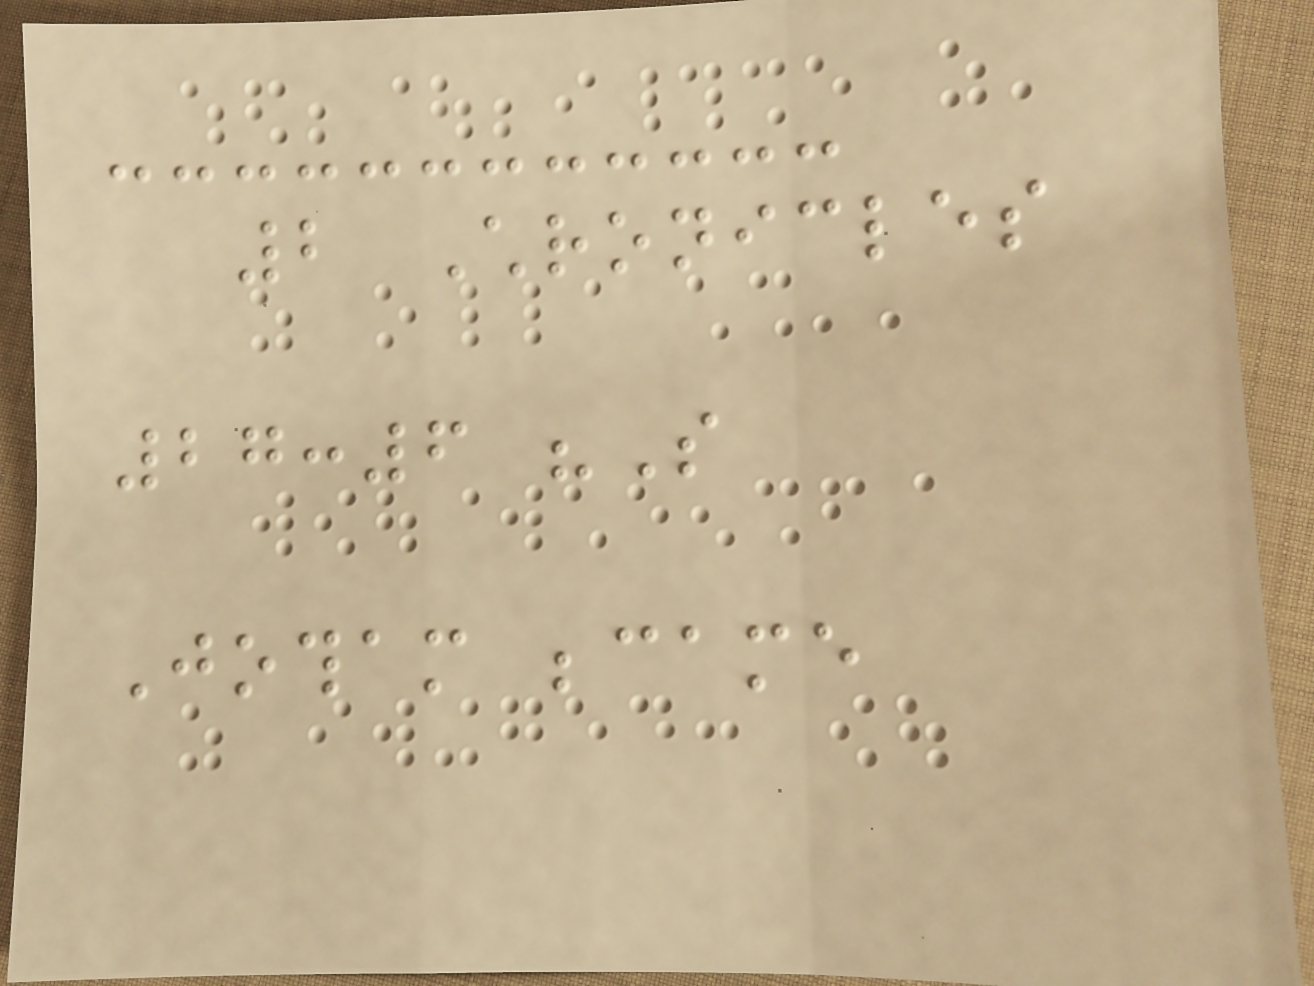2 Chronicles
27:6 "So
Jotham became
